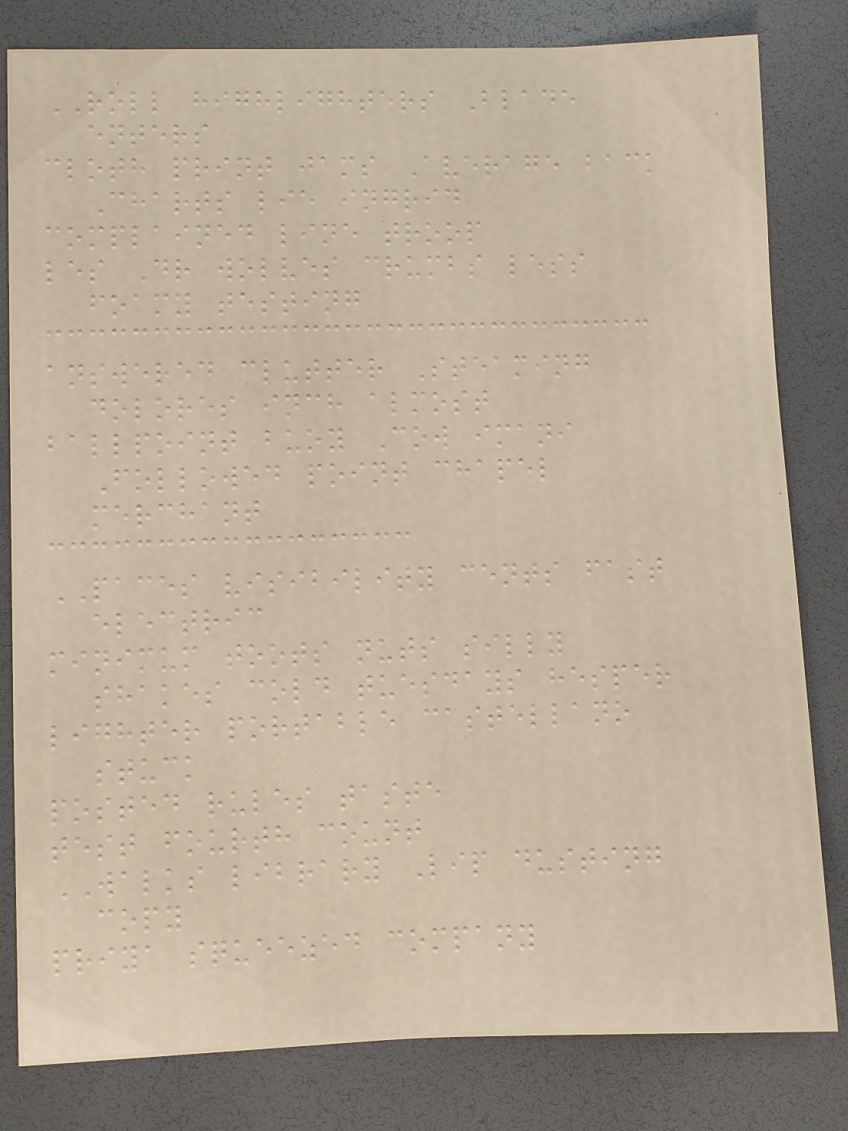ROLL highlighters Blade
enters
cloth print jams Average back
Charts lie ingrid
complained line troop
les Dr wolves crumbs less
foamy testing
answered clutter Steaming
dolores inch almost
ballpoint buoy Cow imani
Followed point chapel
merchant
PACES visibility cents fast
electric
minimum toots nuts silly
shakes cold tuesdays hesper
lighter portable castellano
stuck
posted rules taste
test fourth count
WALKS library Lip dusting
copy
priya squeezed company
